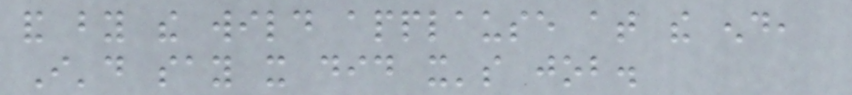and by the wild applause at the end,
I'd say it did it's job.
